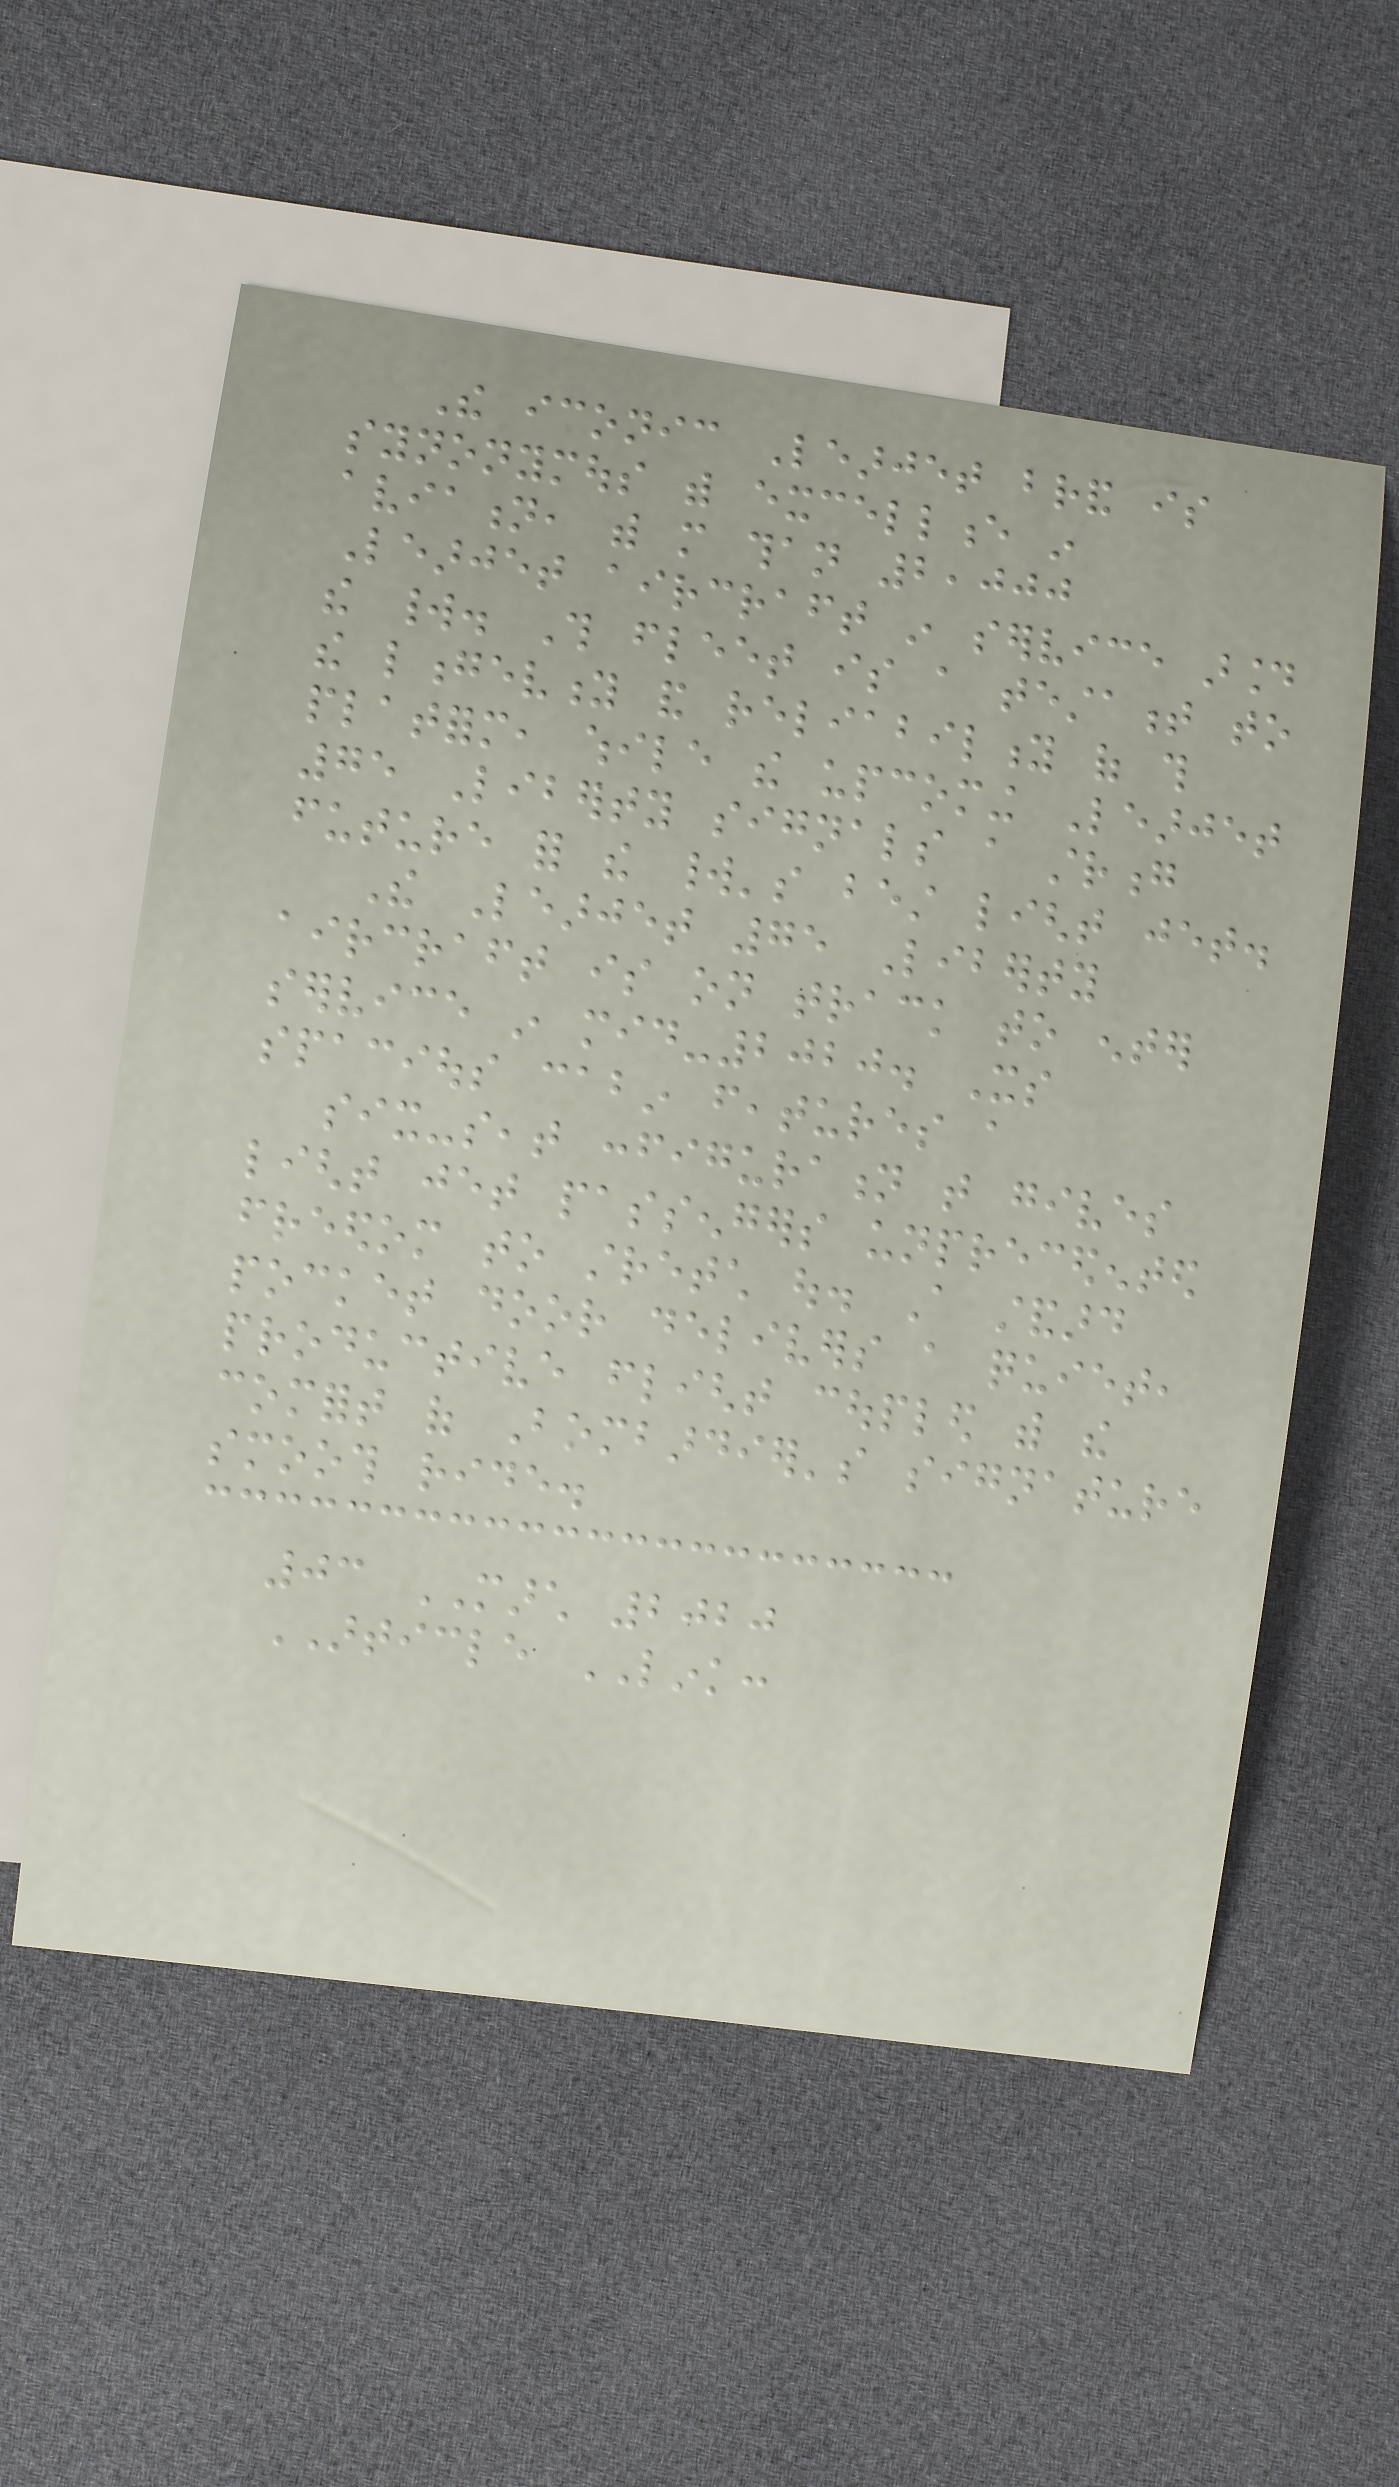The iconic Learjet brand is
synonymous with excellence in
aviation, with more than 2,000
Learjet aircraft in service around
the world. This fleet is a testament to
the longevity and reliability of this
platform, while the upcoming Learjet
75 Liberty signals a strong
future for the world's best light jet.
The Learjet 75 Liberty
aircraft is on track to enter
service in mid-2020. Its
spacious cabin features a
six-seat configuration that gives
light jet passengers unprecedented
freedom to stretch out. A standard
pocket door delivers a quiet,
productive flight coupled with the
comfort of Bombardier's signature
smooth ride.
03 MARCH 2020
ARTICLE LINK:
